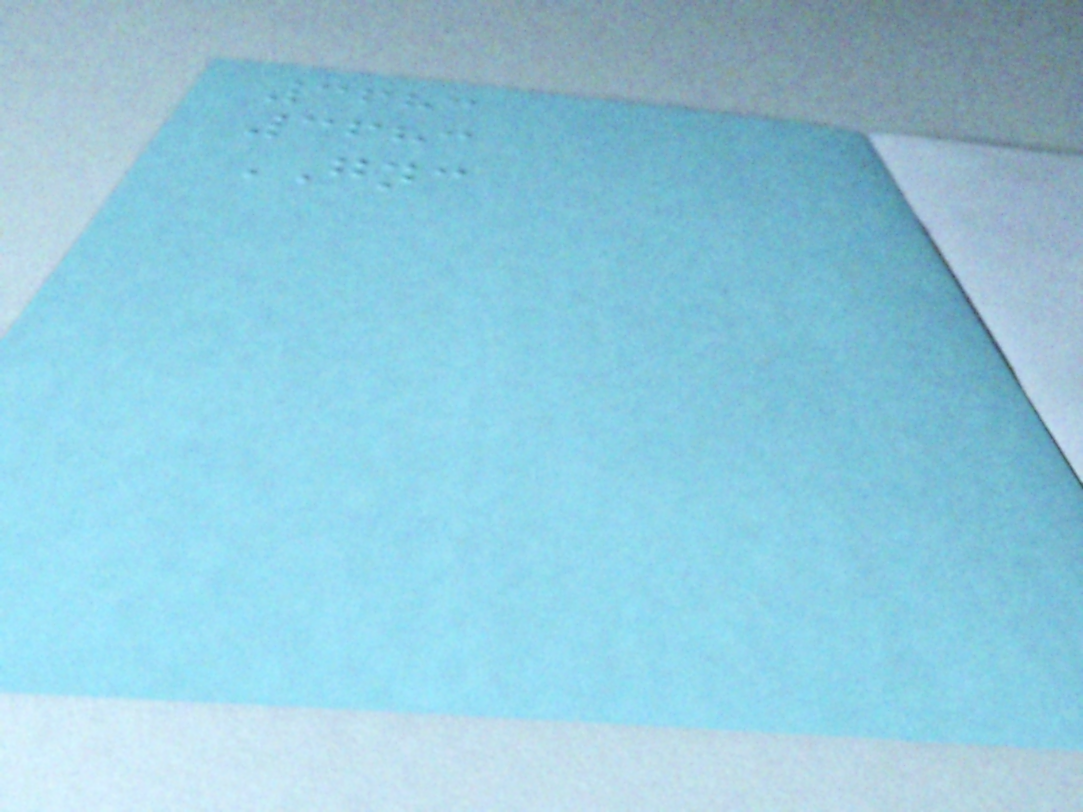3683
3683
GNC
